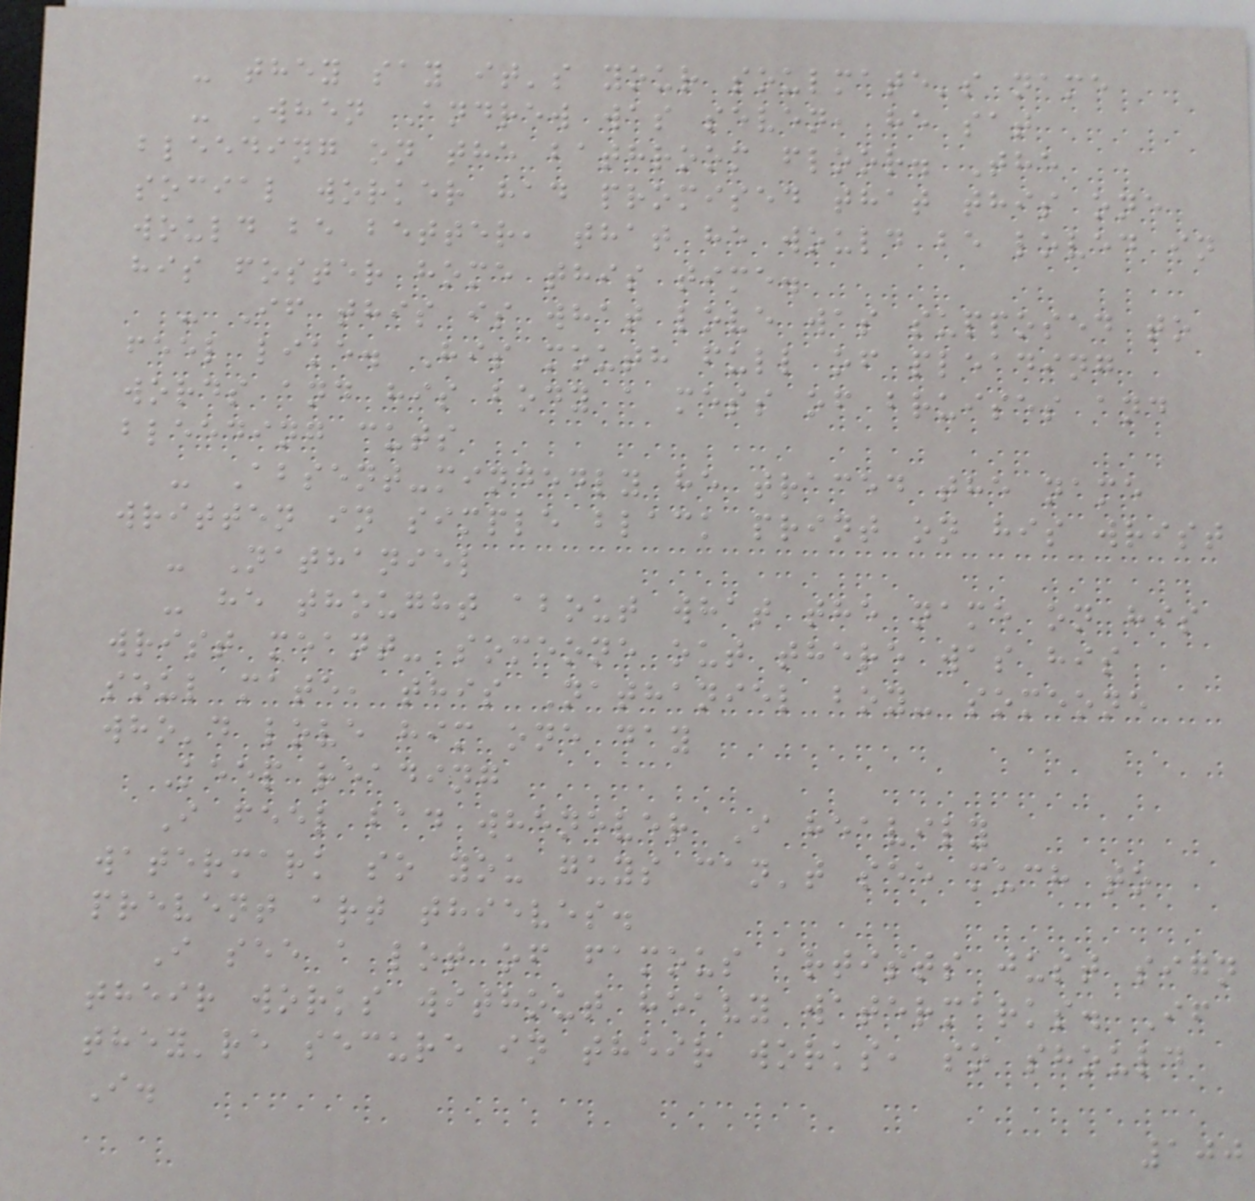- they say it's your soulmate's name
- When Andrew was seven, he sat
bleeding on the bathroom floor. The
social worker had promised that this one
would be better, that he would be loved in
his foster home this time.
- If this is what love was supposed to
feel like. His mouth full of pleading
words and his body a mess of bruises and
bleeding cuts
- Absent-mindedly he traced the name
written in simple black print on his wrist
- Nathaniel
- he thought about what the name on his
wrist meant- someone out there was his
soul mate, this Nathaniel boy- someone
who'd love him one day
Keep reading
I feel bad whenever I heavily
watermark so you guys can't see much to
prevent art thieves.
I see a lot of famous artists just sign
their works without heavy watermarks. If
they're secure in their works, so should
I.
100
